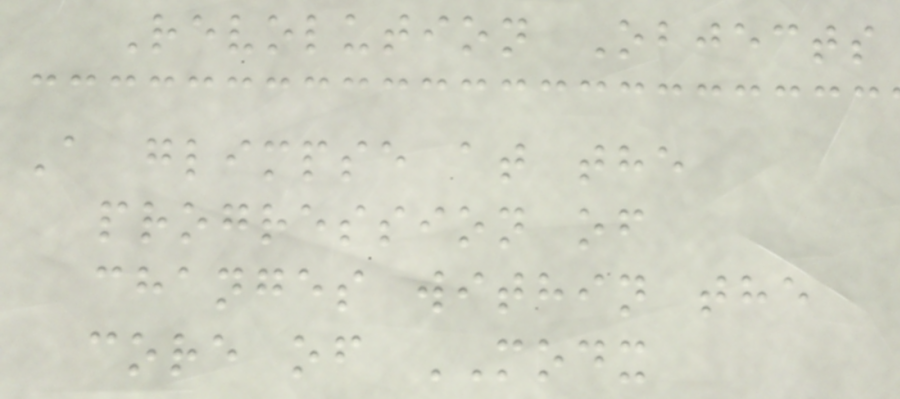Revolution Objects
A glimpse at the
progression of
changes within the
core of MODX
